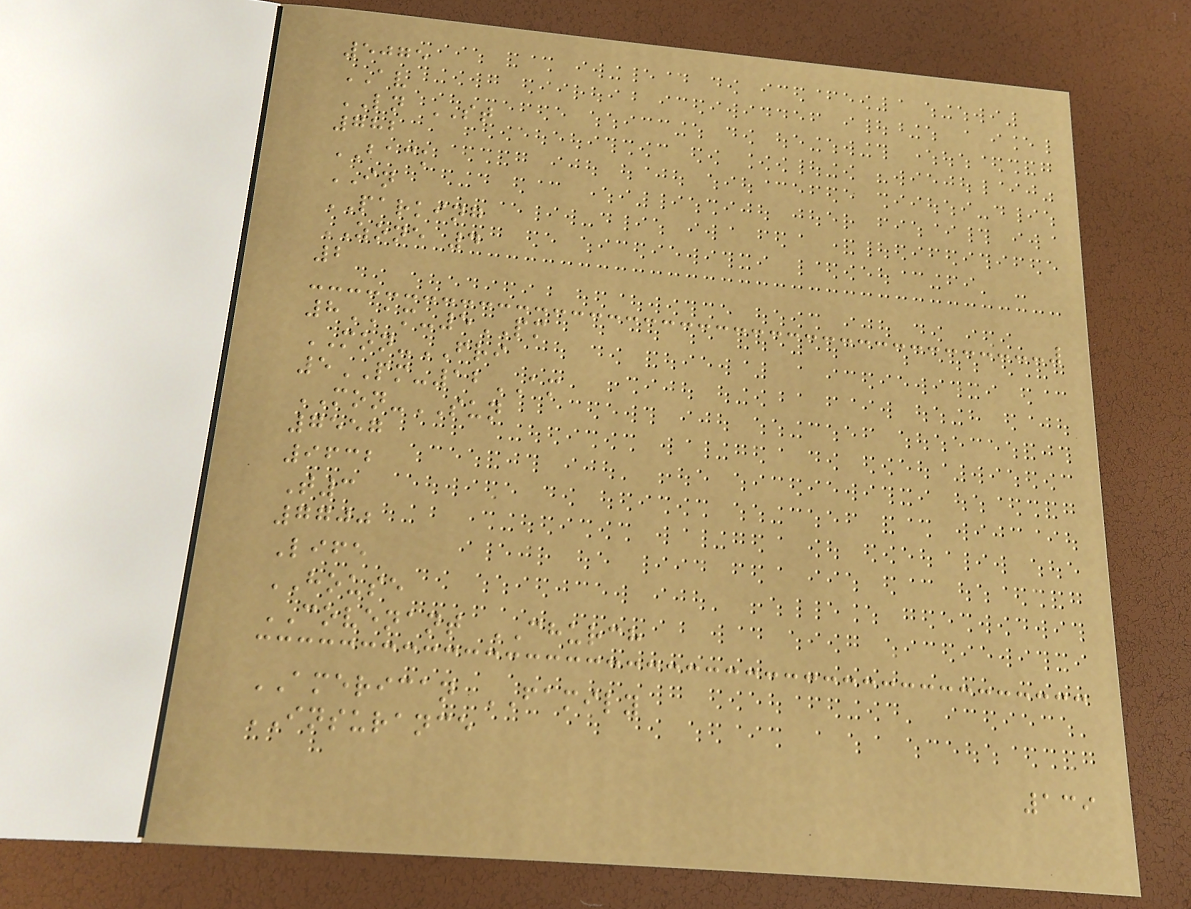5075
AV
LN ST
782
BACK
IN
PARKING
ZONE 4
2
8AM-5PM
MON-FRI
5PM-12AM
MON-SUN
7557
9632
T3
7700
Life
HOUSE
COVENANT CHURCH
AMERICAN FAMILY
INSURANCE
139
